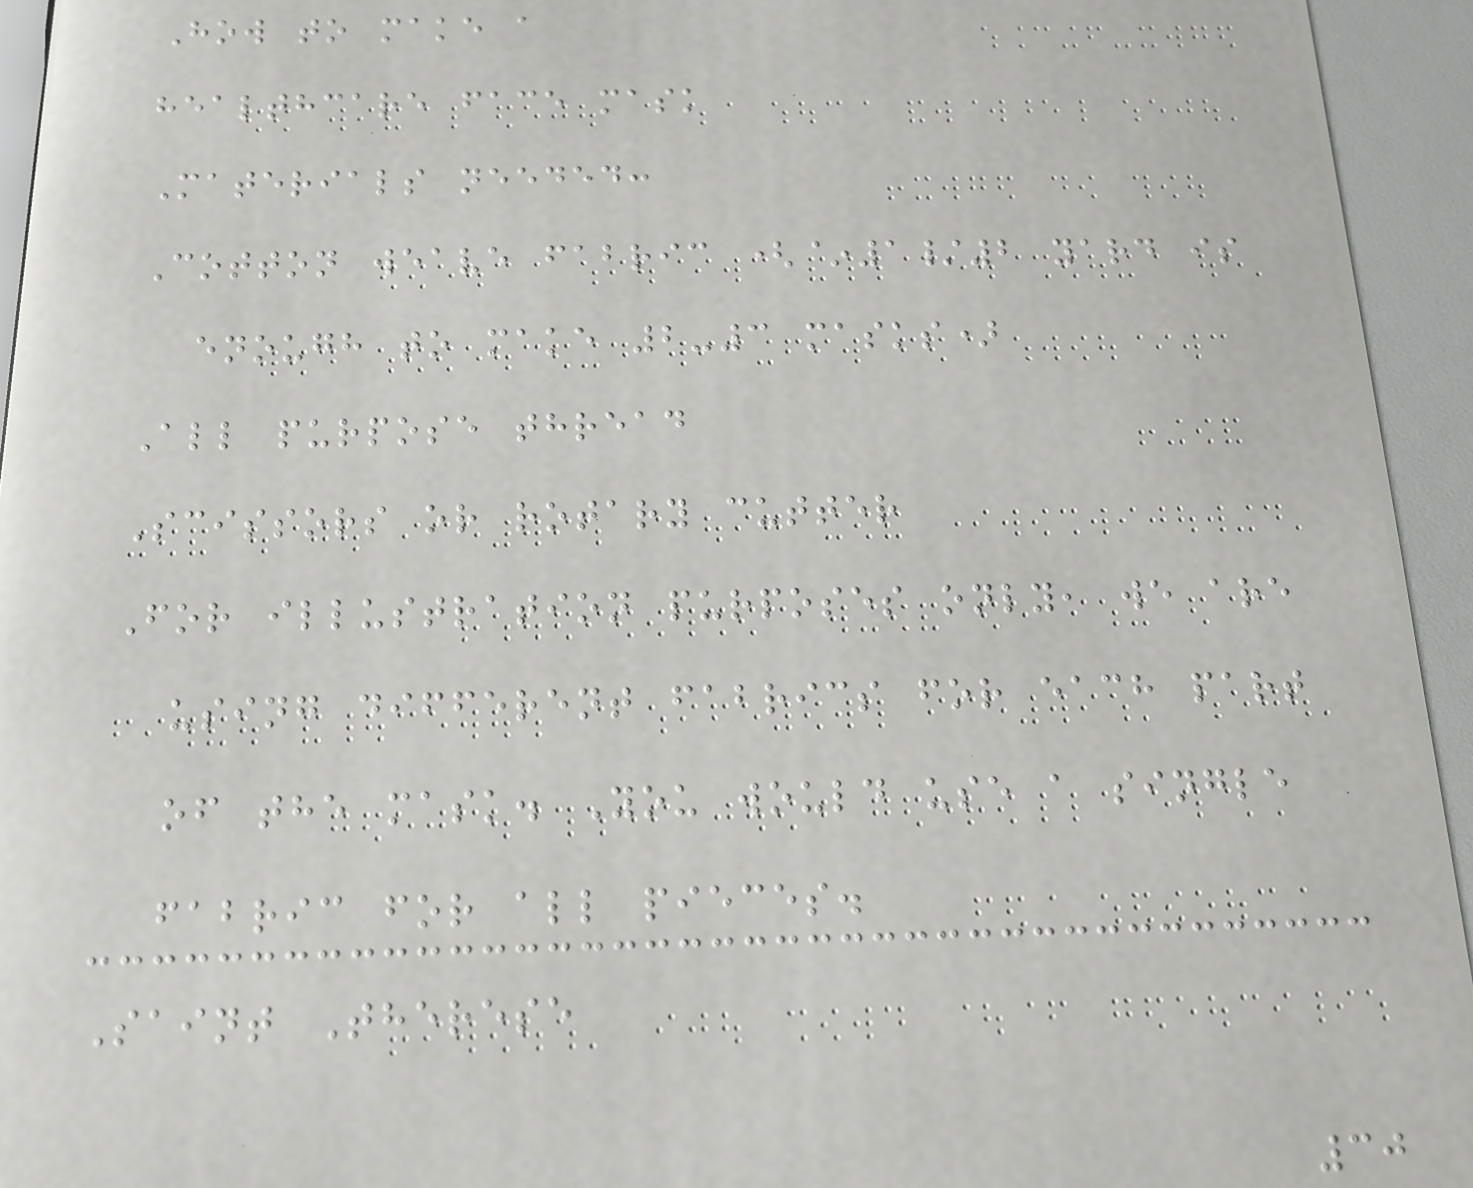How to make a
healthcare face mask
Materials needed:
Cotton weave fabric (~1/2 yard is
enough to make 2-3 masks)
All purpose thread
Scissors or rotary cutter
For illustration purposes only, we are
using different fabrics for each part
of the mask. You would use a single
fabric for all pieces.
Saint Therese
30
